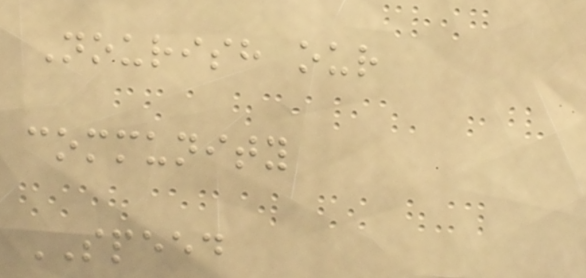Nourish our
community
SPEED
